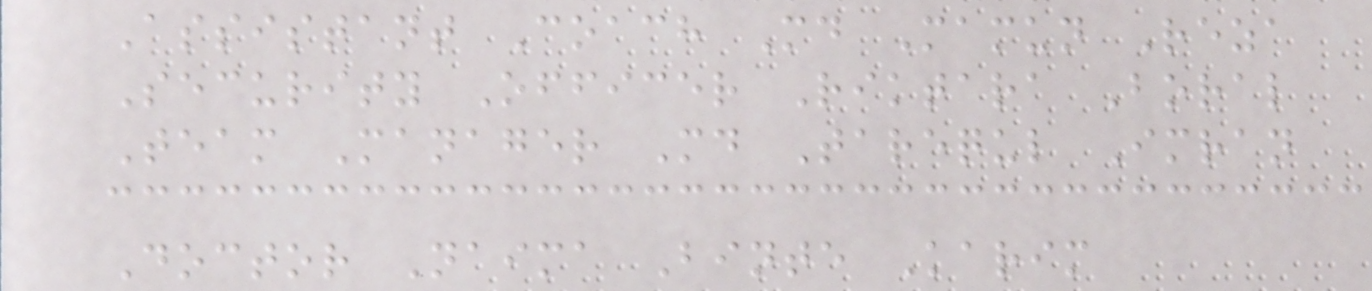Assistant Coach Md Mamun Reza
Security Officer Riktara Boral
Team Manager Md Tarequl Imran
Doctor Naima Binte Karim
